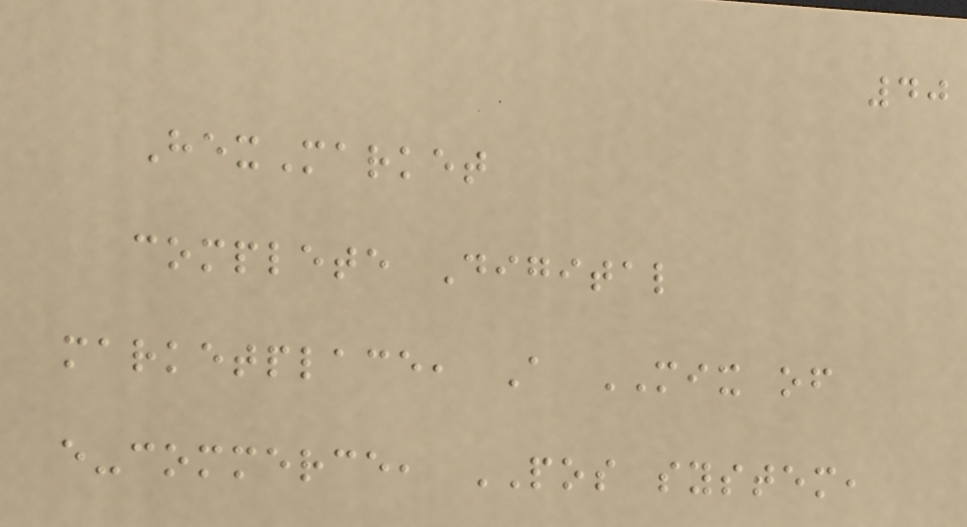40
HexMarket
complete Digital
marketplace, A MIX of
e-commerce, POS system,
